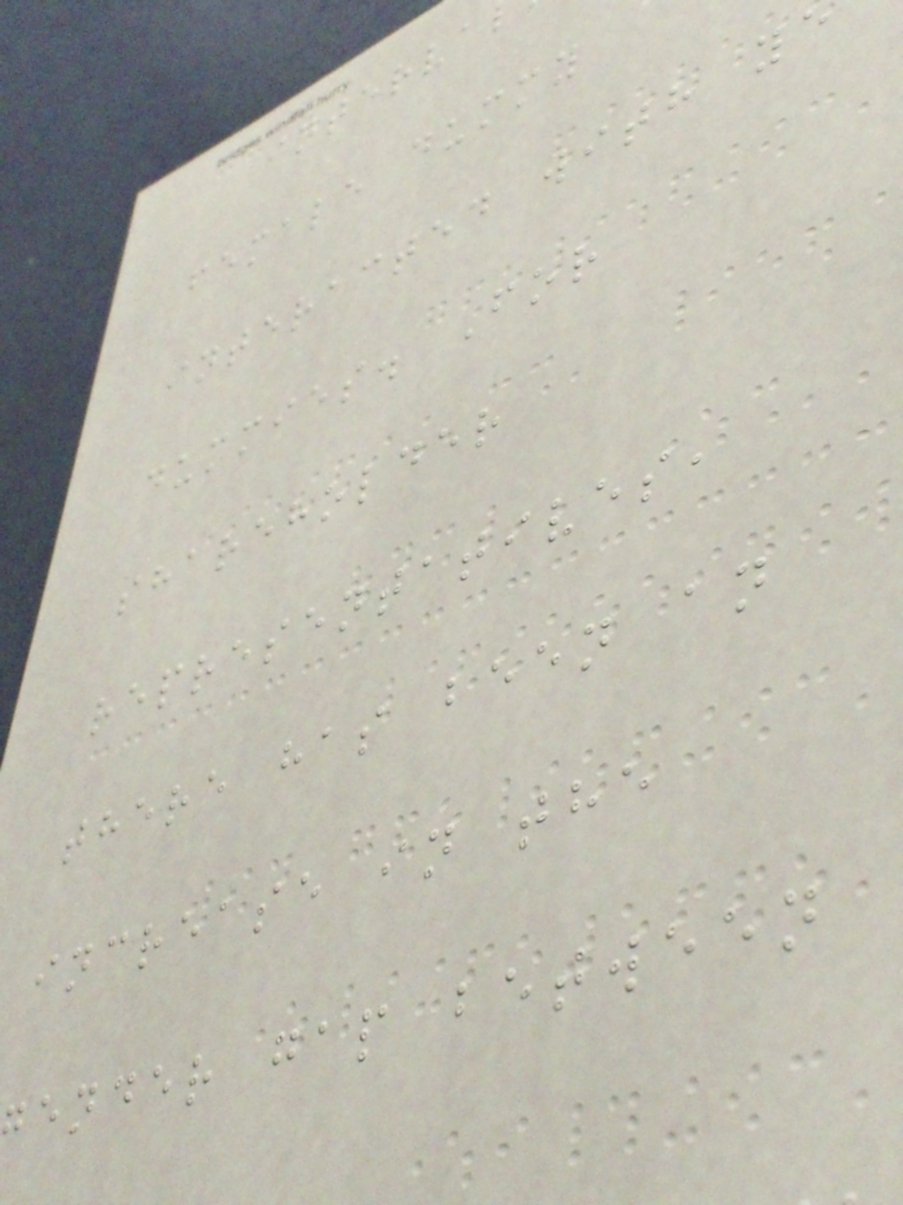interva
female dummy
interacted with y
dummies. For
shareholder
representatives,
there has been an
increase in the
ender gap between
